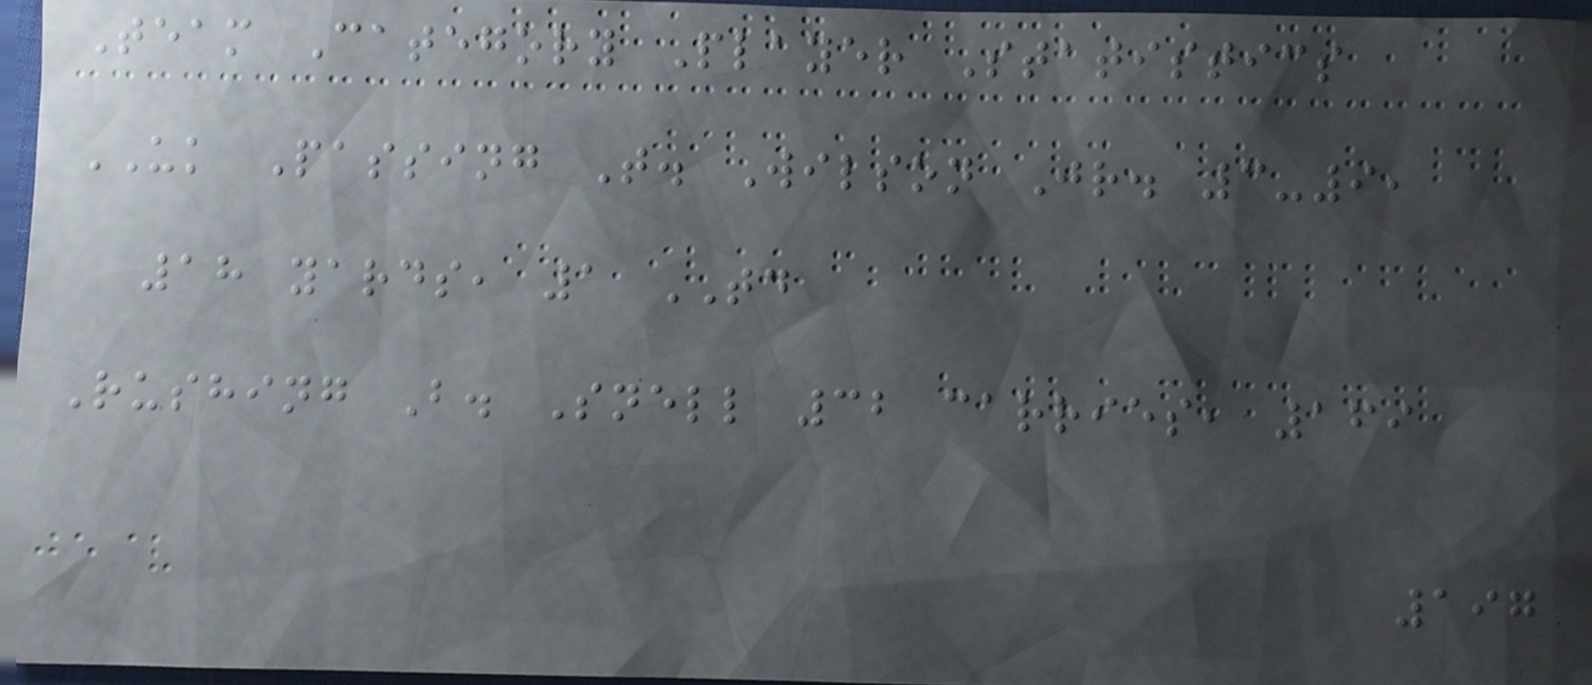Team Category Player Statistics
UK Passing T. Wilson Jr. 3-9,
18 yards, 1 TD
Rushing B. Snell 32 carries, 169
197
